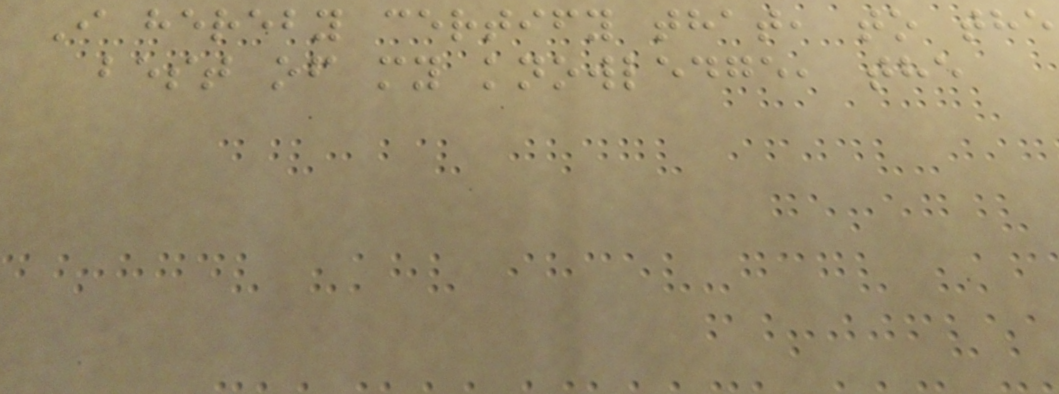I hereby certify that, to the
best of my knowledge, the
